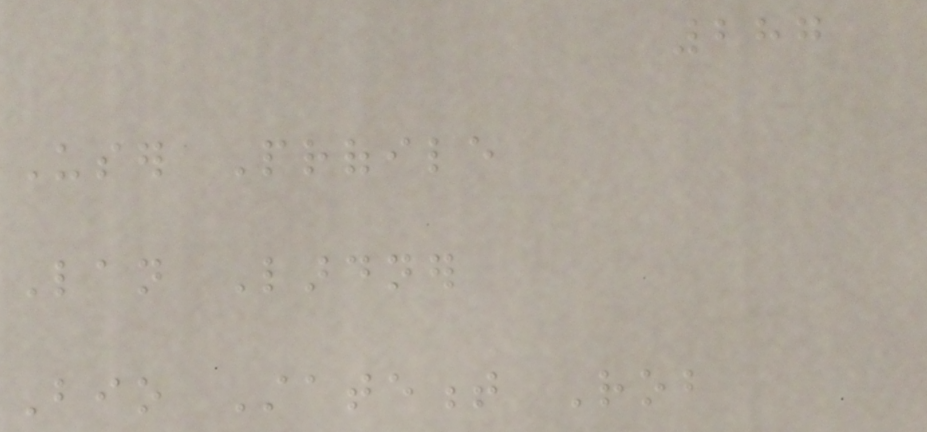287
User Profile
Lan Lardner
Bio Statement Rob
